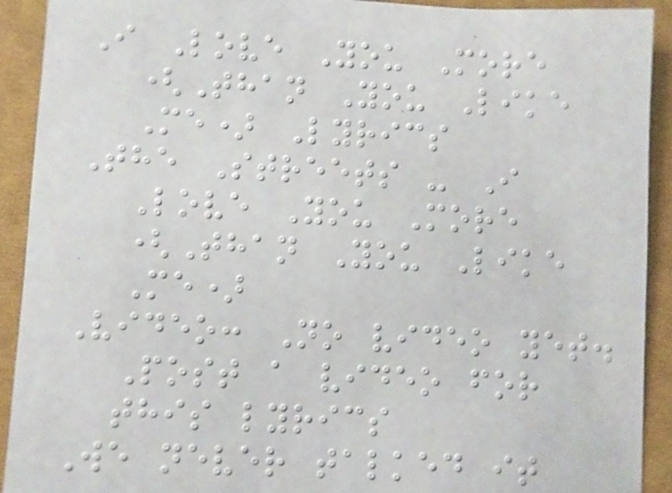I Love You More
(Than You Like
Me) Lyrics
The Streets - I
Love You More
(Than You Like
Me)
Video: No video yet.
Post a video for
this lyrics
We never talked it
